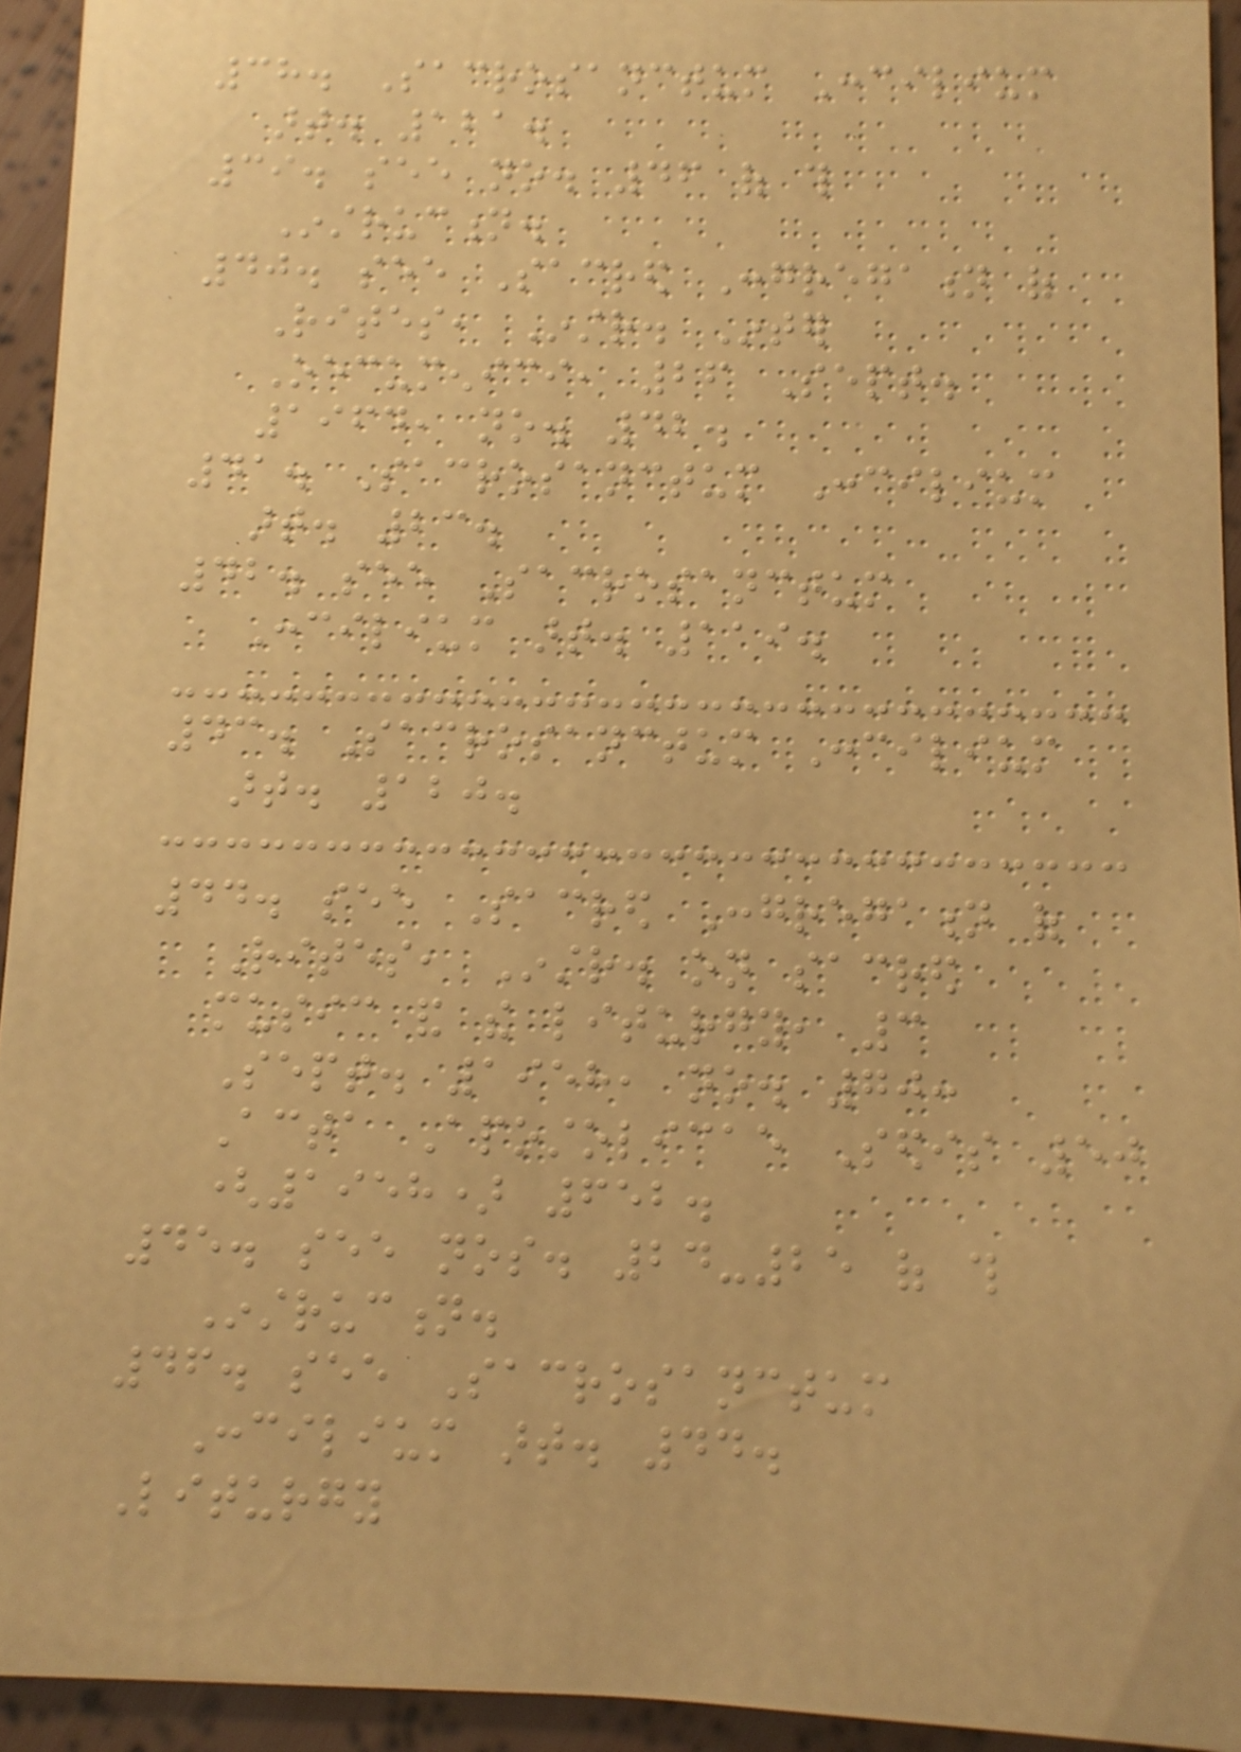38. Sacrosanctum Concilium
art. 121.
39. see no. 46 of this
Instruction.
40. see Sacred Congregation of
Rites, Instr. Inter
Oecumenici, 26 Sept.
1964, no. 42.
41. Sacrosanctum Concilium
art. 23.
42. see Sacrosanctum
Concilium art. 119.
43. Sacrosanctum Concilium
art. 120.
44. see Sacred Congregation of
Rites, Instr. on sacred
music and the liturgy, 3
Sept. 1958, no. 70:
Acta Apostolicae Sedis 50
(1958) 652.
45. see nos. 24-25 of this
Instruction.
46. see Sacrosanctum
Concilium art. 44.
Liturgy
